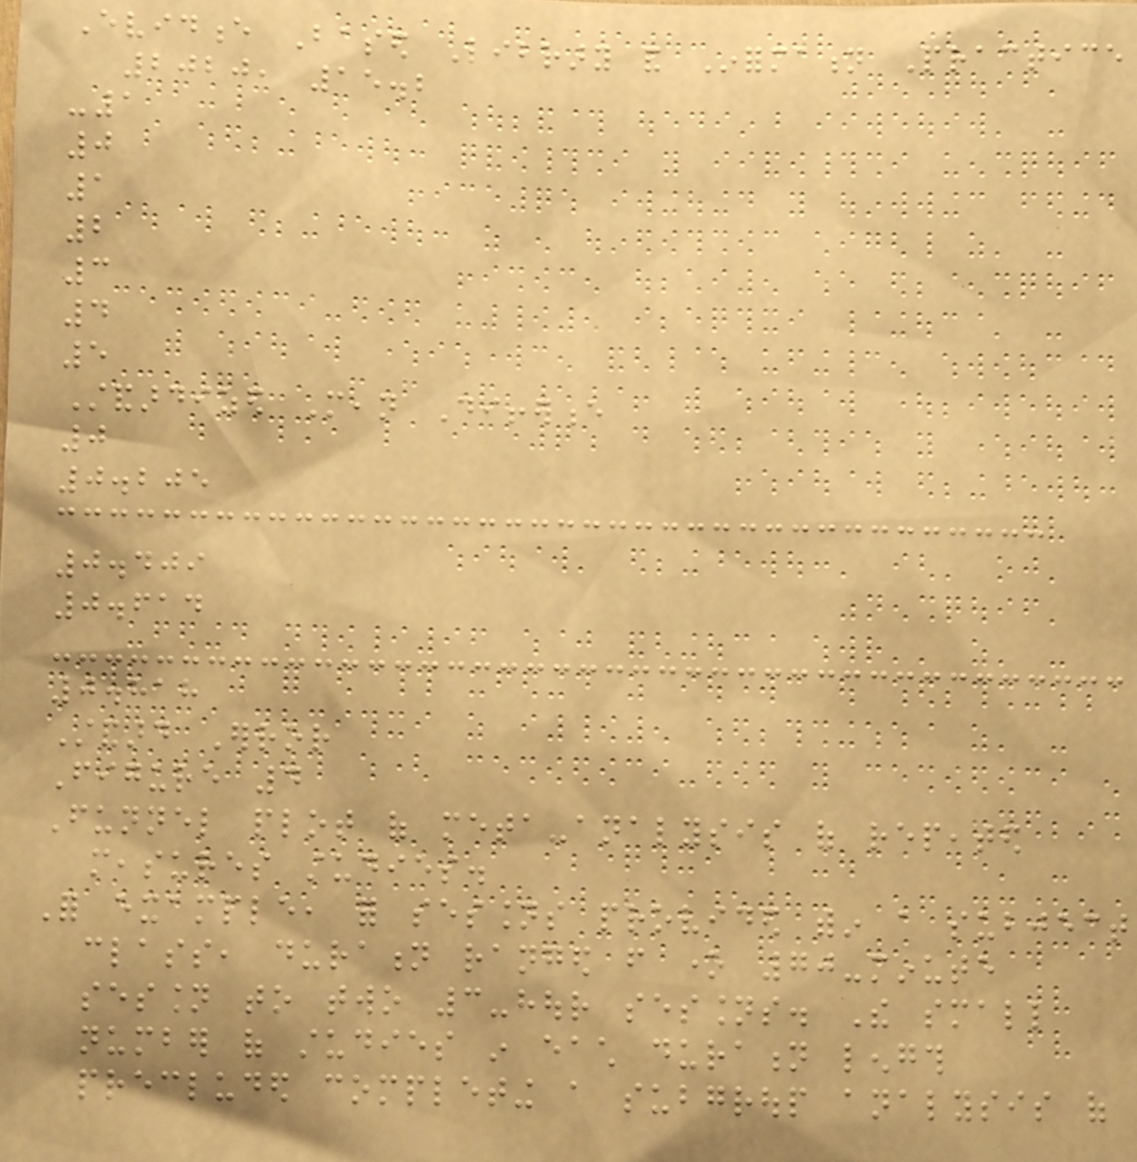Evidence Based Library and Information Practice
2020, 15.2
-1
0
1
2
3
4
5
Standardized Mean Difference
0
0.205
0.409
0.614
0.818
Standard Error
Figure 4
Funnel plot of meta-analysis of repeated
measures studies.
For example, for sessions provided within a subject
class, duration ranged from one 70-minute
session to two 3-hour sessions. The small
number of studies in each duration length
precluded completing a subgroup analysis of
